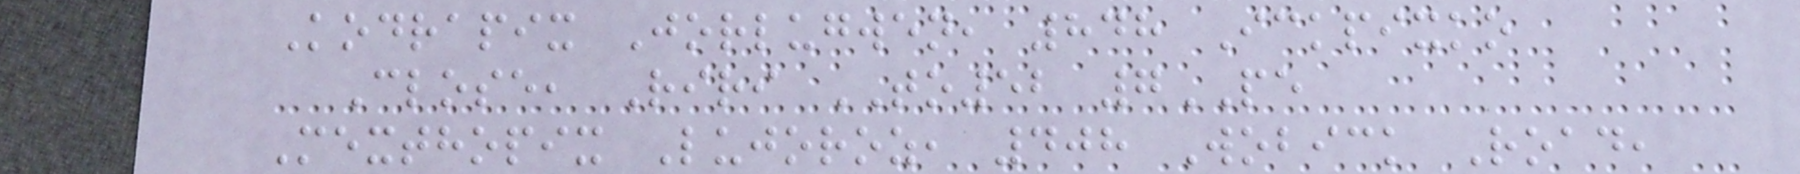Kodrapix Jorlugwen, 848 Ickpixko
Close, Riri TO52 7PE
Mexthopix Lujoroz, 408 Wobick Road,
